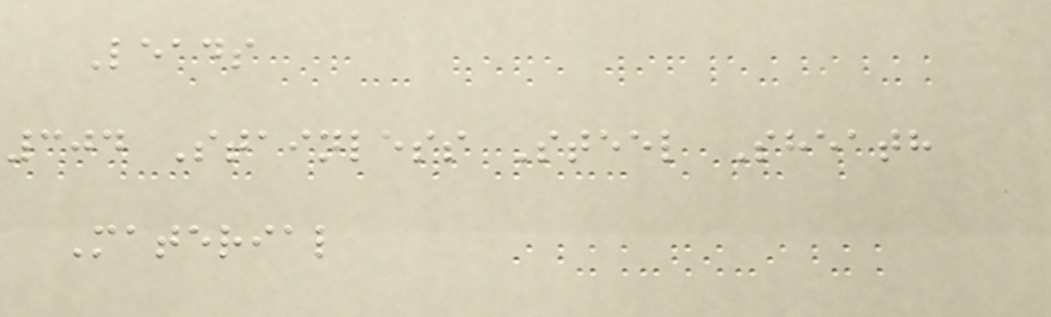Leads
304 Stainless Steel Sheath
Material
